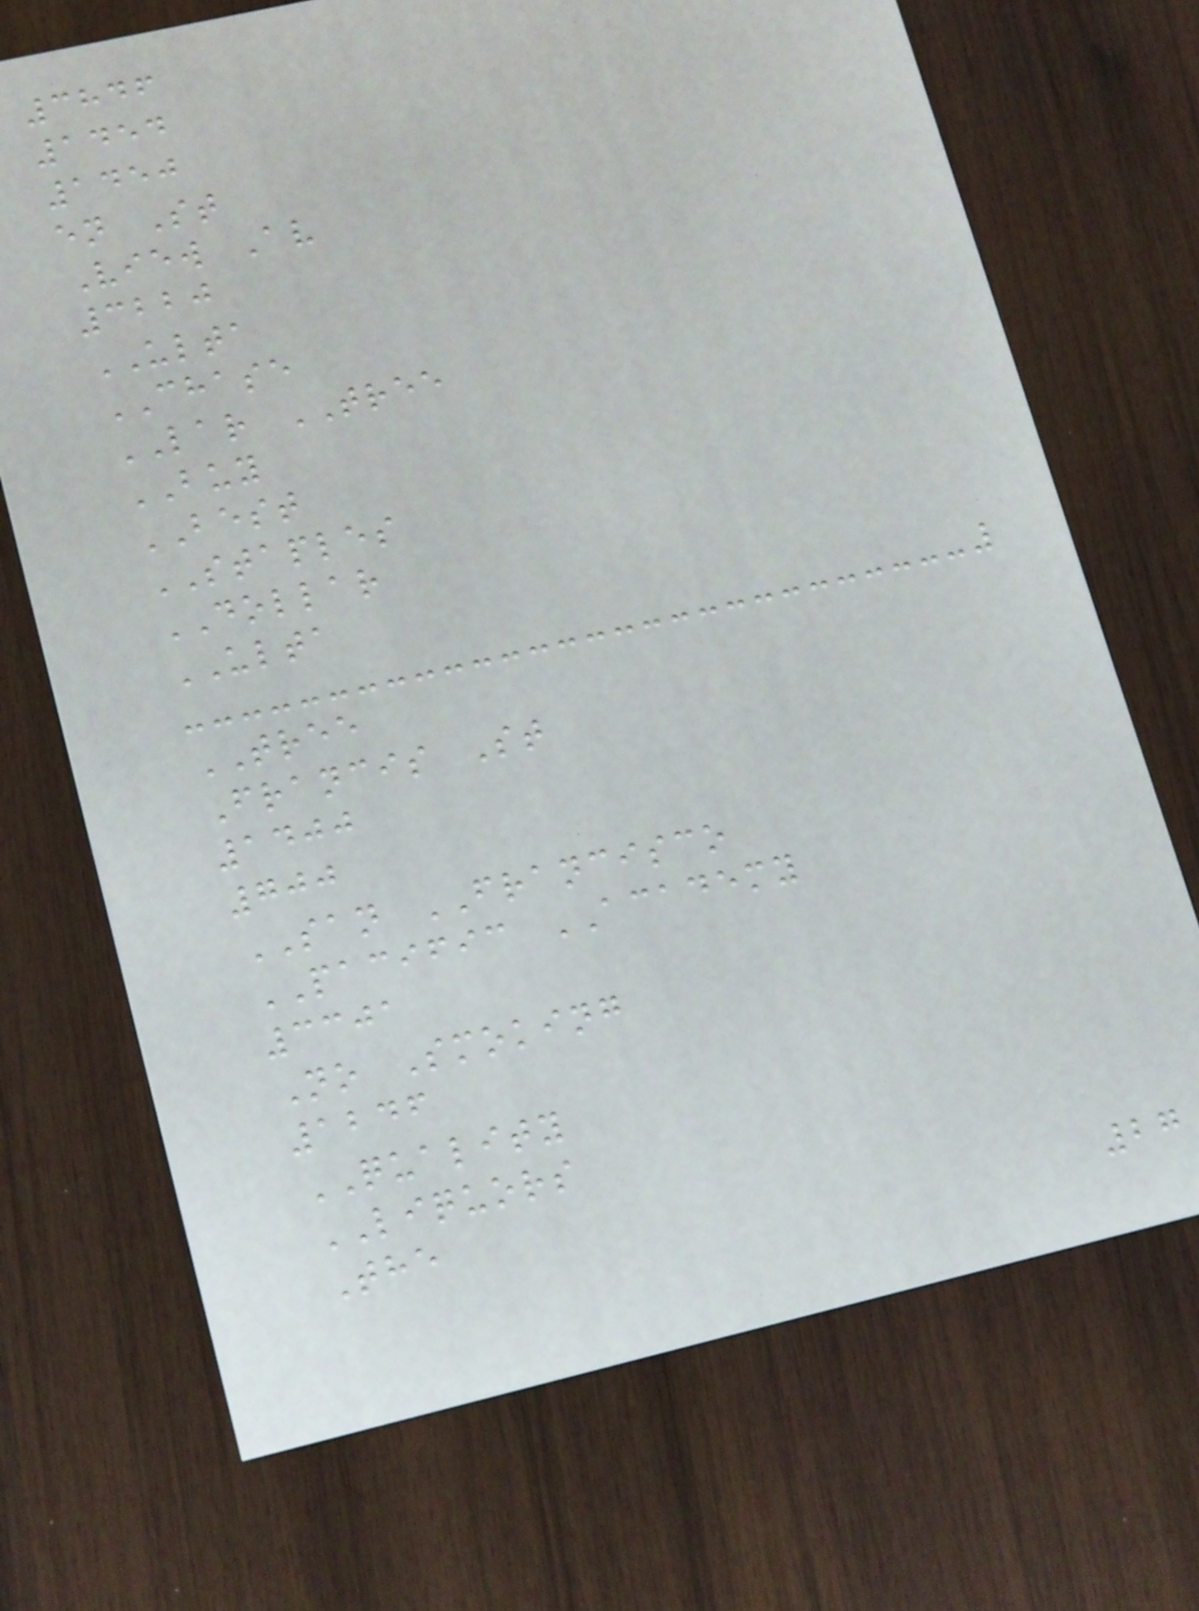3846
1454
1450
en St
View Av
3220
ULTA
CHASE
LAR TREE
BUY
BEST
STAPLES
DOLLAR
ULTA
TREE
Francis St
1400
700
SAN FRANCISCO
PACIFIC ACADEMY
3301
No Smoking
1246
QUALITY
LIQUORS
The
27
